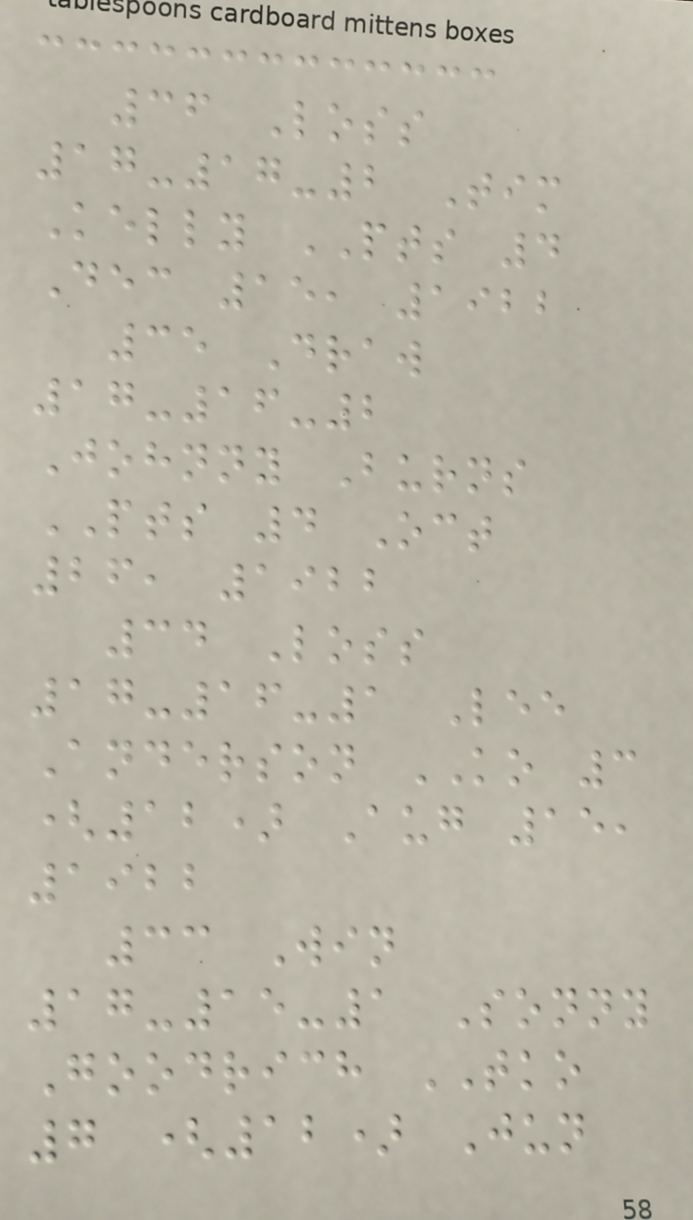36 Loss
17-17-2 Tim
Kelly PTS 4
Dec 15, 1922
35 Draw
17-16-2
Johnny Burns
PTS 4 Oct
26, 1922
34 Loss
17-16-1 Lee
Anderson KO 3
(12) Aug 15,
1922
33 Win
17-15-1 Sonny
Goodrich TKO
7 (12) Jun
